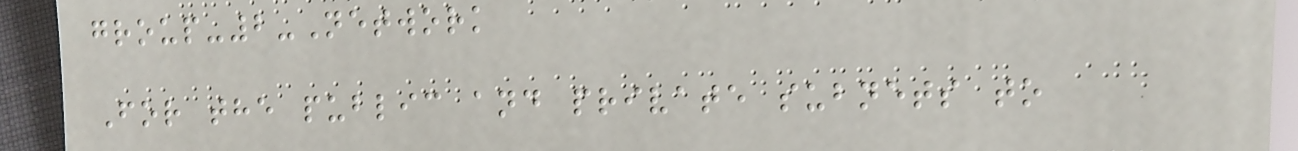group-2-Network
For the public and private subnets to
